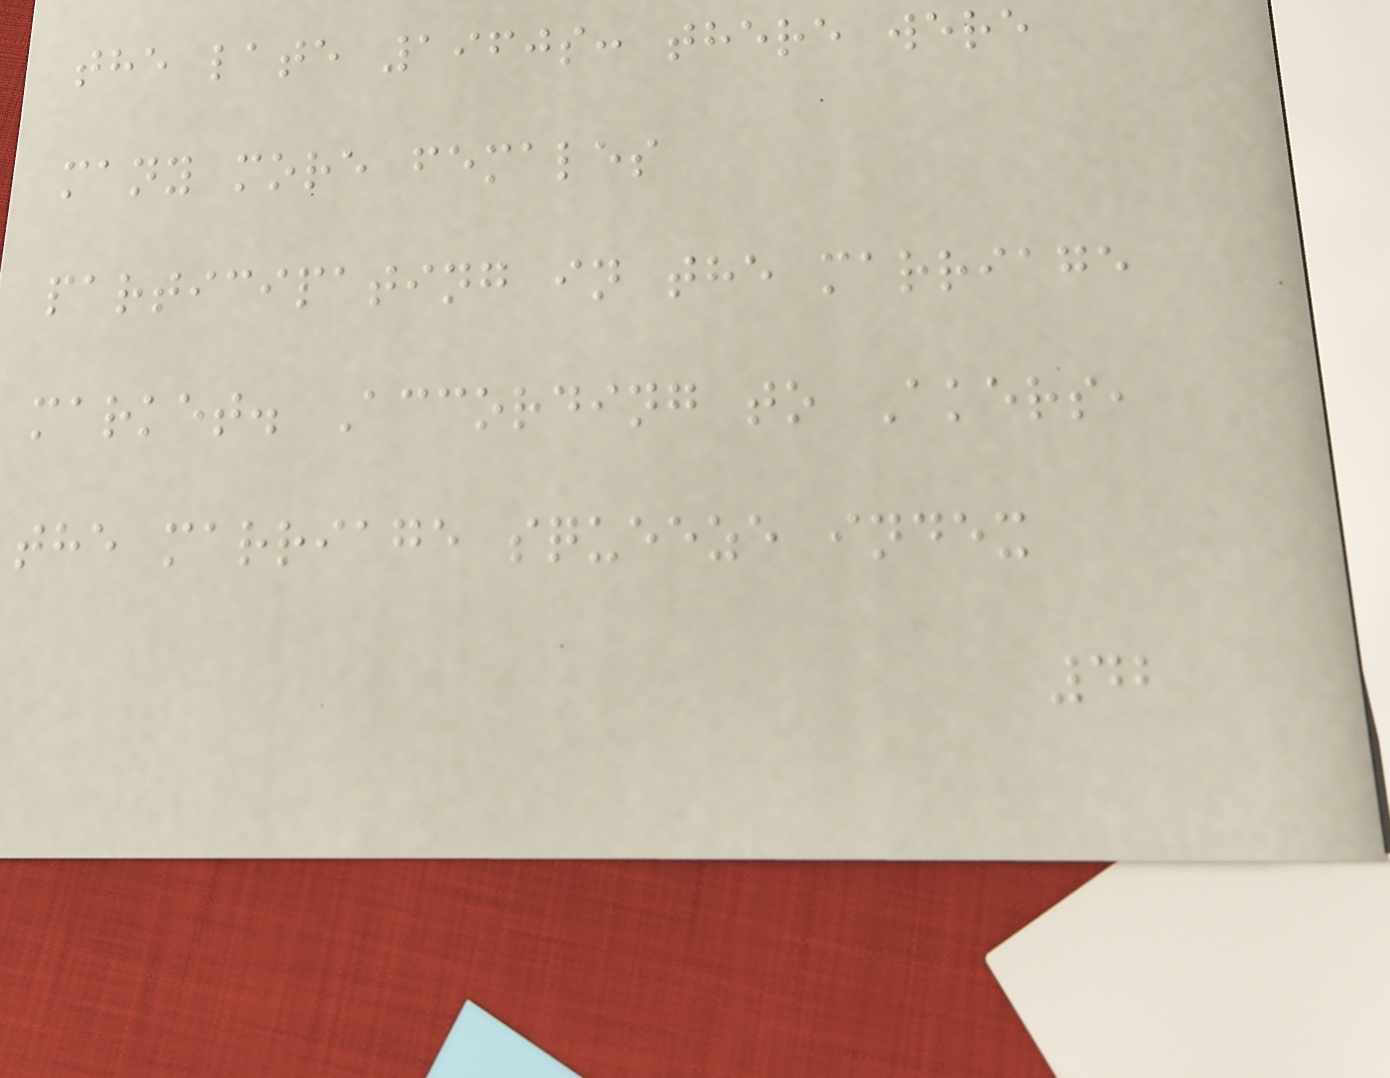the late 1960s: there were
many more females
participating in the marriage
market. According to Akers,
the marriage squeeze index
42
